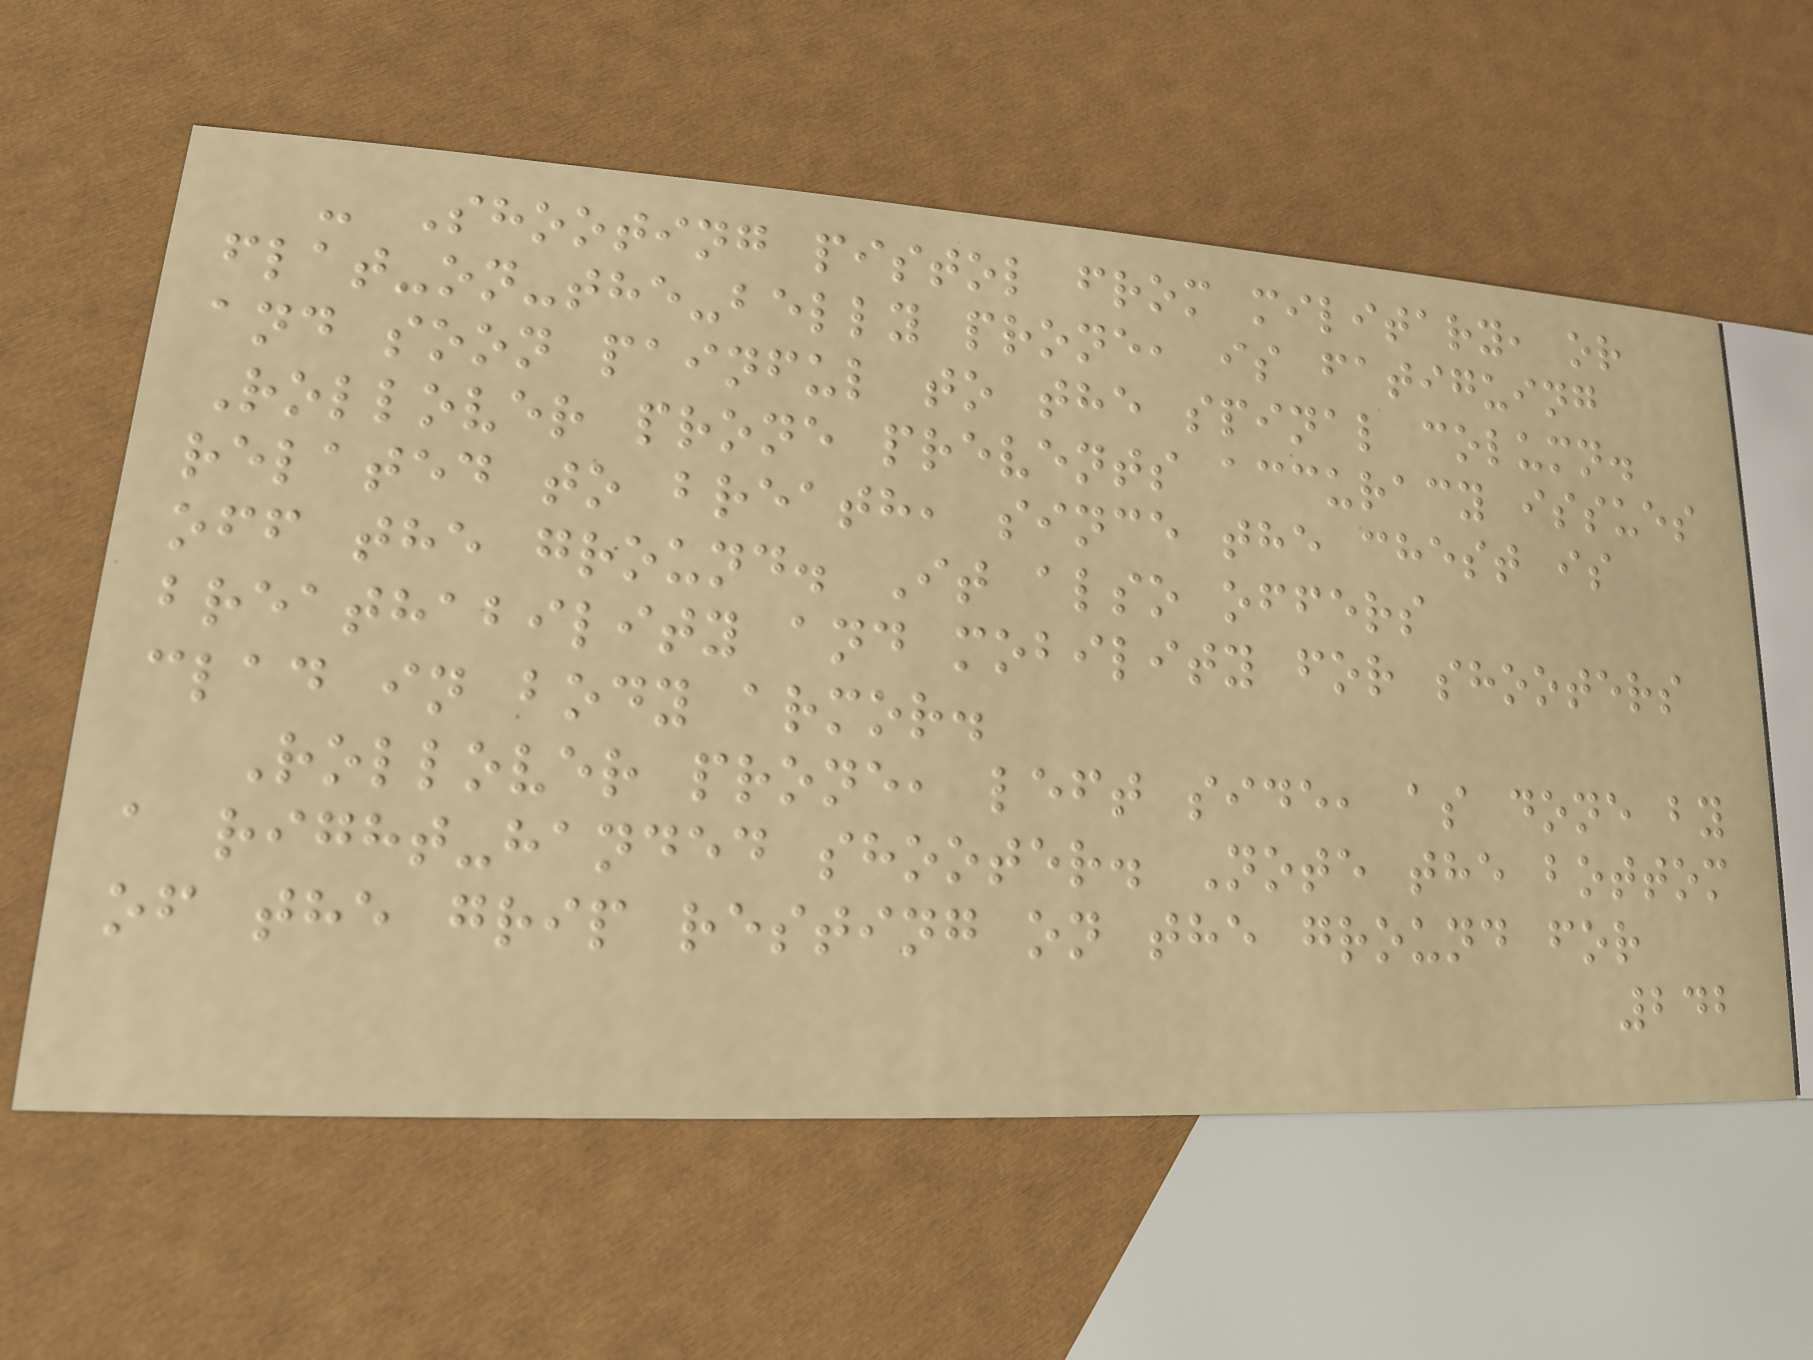- Shooting pistol from military, or
flat-on-the-belly prone, is fatiguing
and soon painful to the spinal column.
Rollover prone prevents accuracy issues
related to breath, since the chest is
off the ground. It also offers
breathability and mobility for shooters
clad in body armor.
Rollover prone, left side, as done by
a right-handed shooter. Note the bottom
of the grip resting on the ground for
242
